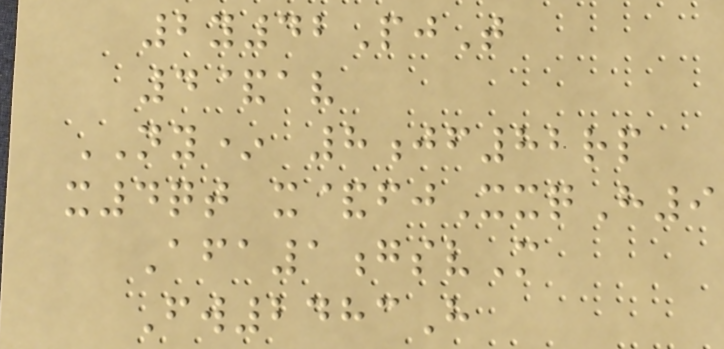2y42PjT
4&av
NY* 8jf82rp
x4qt x&fjXxqH9
Afa1gsvM
Fw2483H
